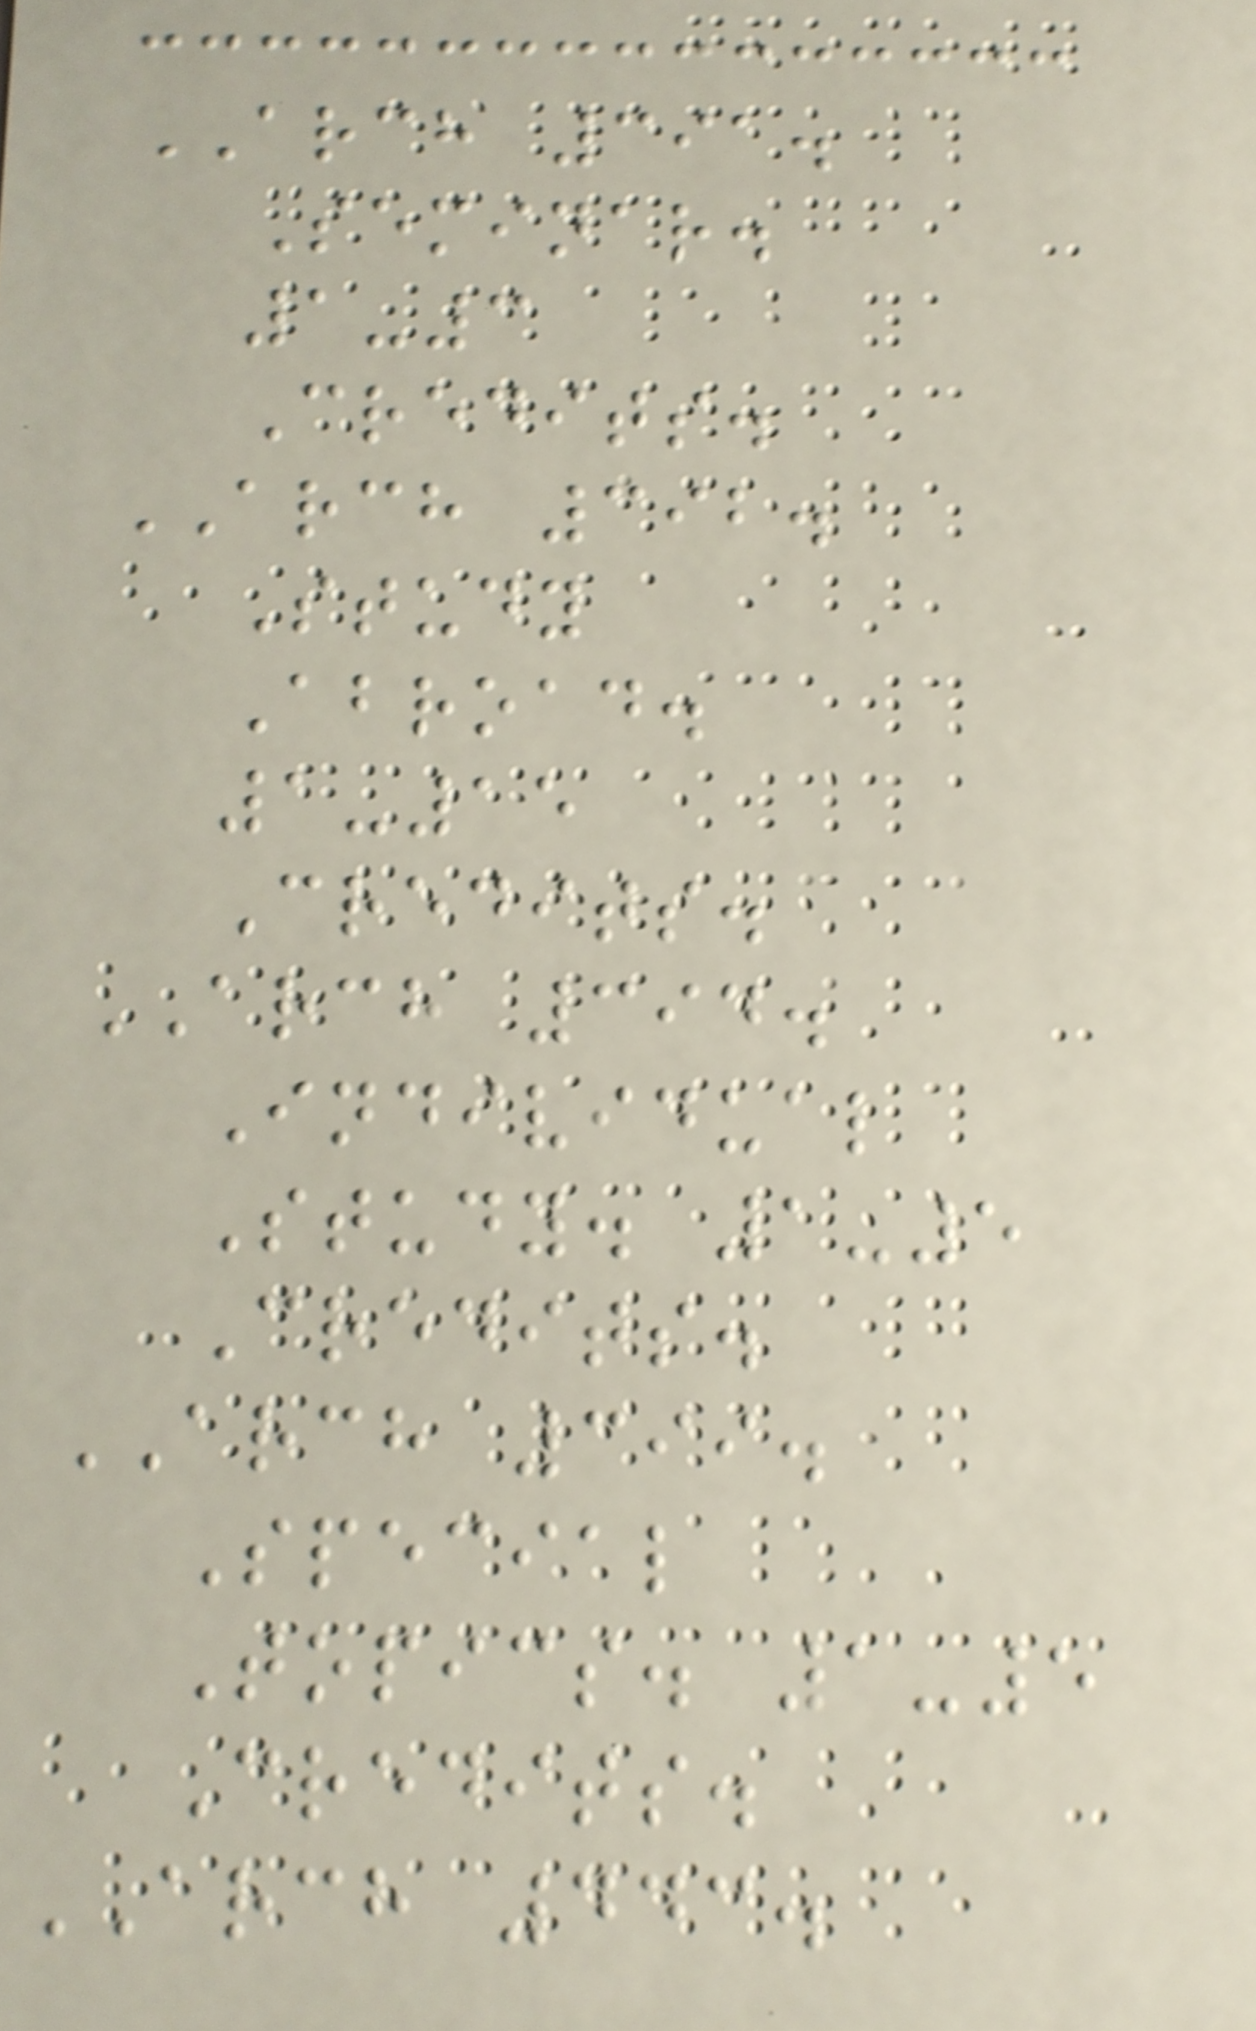ARCH 391.
Seminar.
1-3
Credits.
ARCH 392.
Study
Abroad.
1-15
Credits.
ARCH 394.
Individual
Study. 1-5
Credits.
ARCH 399.
Special
Topics. 1-5
Credits.
ARCH 443.
